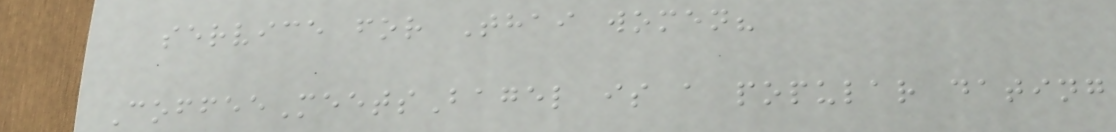service for Thai women?
CoffeeMeetsBagel is a popular dating
